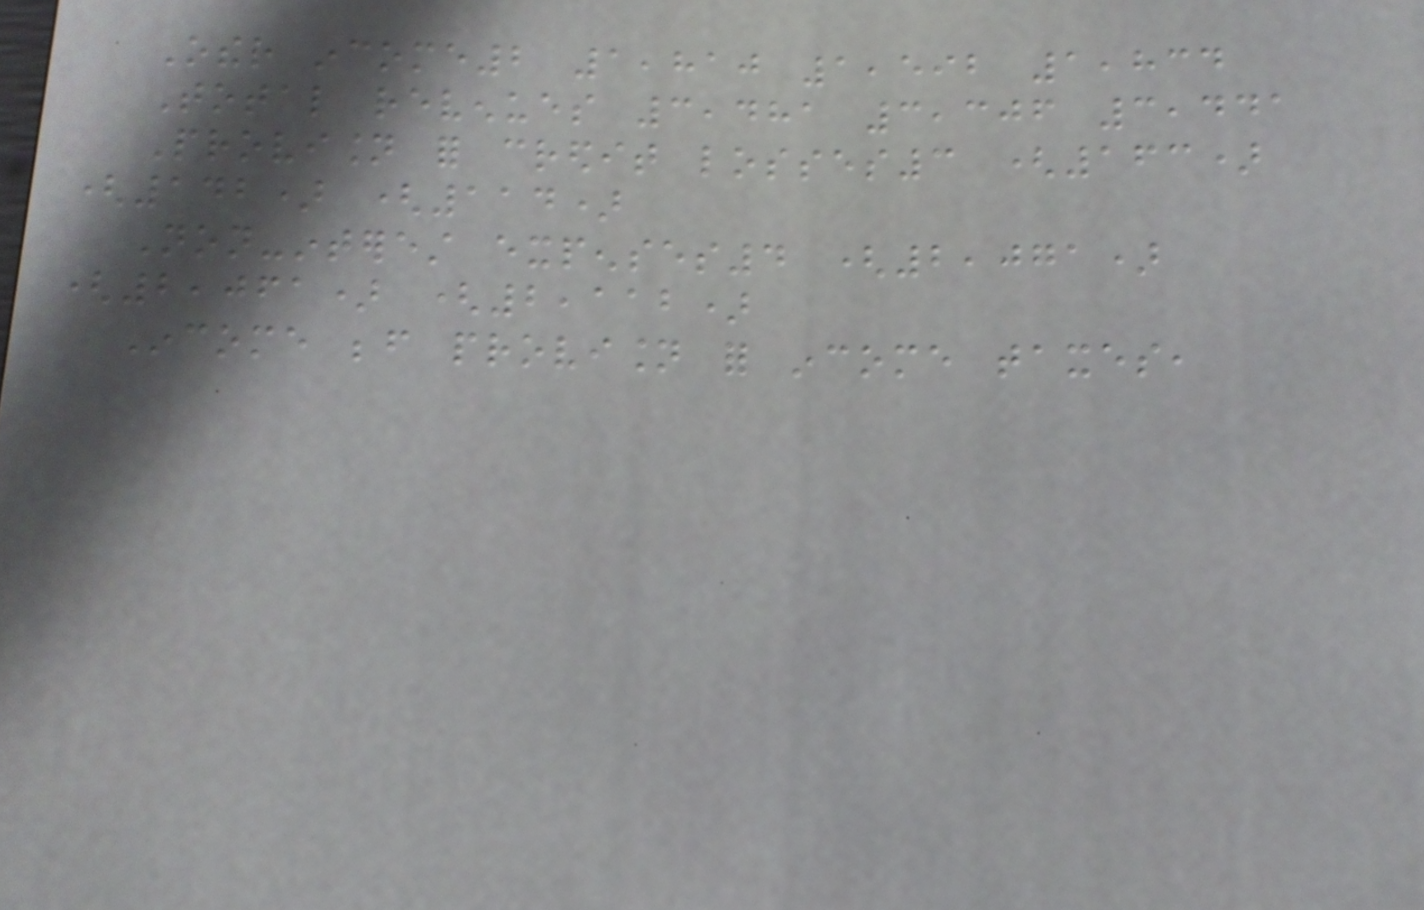Other income2 1,810 1,592 1,834
Total revenues 3,481 3,306 3,441
Provision for credit losses3 (163)
(142) (114)
Non-interest expenses4 (2,071)
(2,061) (2,112)
Income before provision for income taxes,
